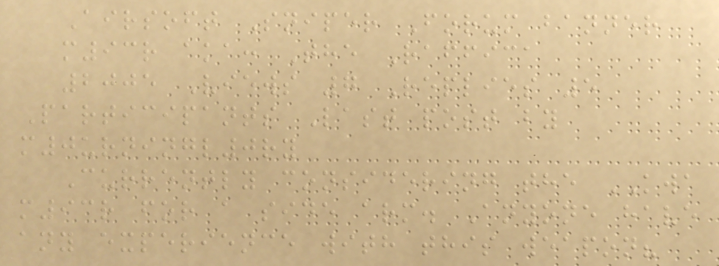Airsoft Sniper Forum banner
m93r aka: The Raffica
2005 Views 7 Replies 5
Participants Last post by
m0urningl0ry
Currently considering the KWA
m93r for a side arm. Anyone have
any experience with this weapon?
